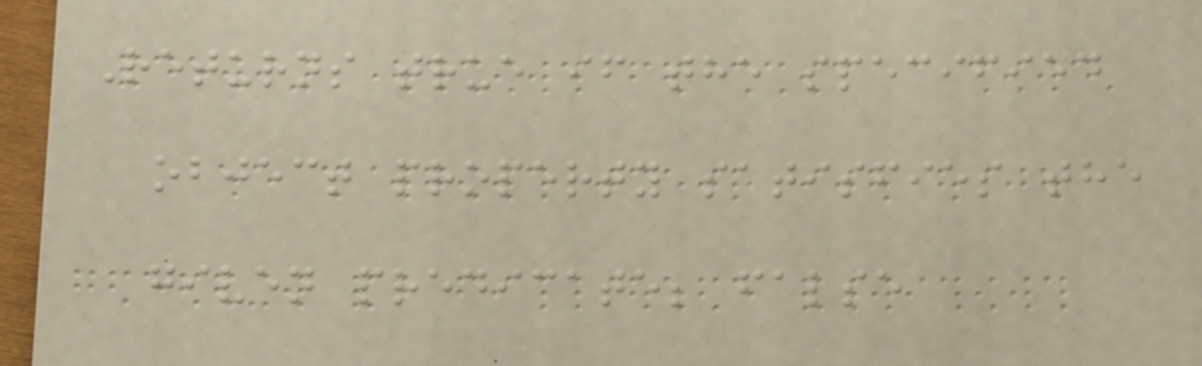Returns true if the specified
object property satisfies the
given predicate; false
